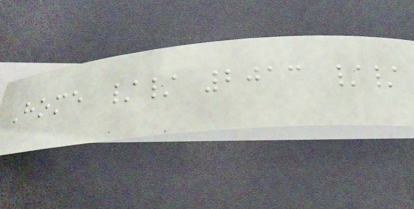Home // 2013 //
